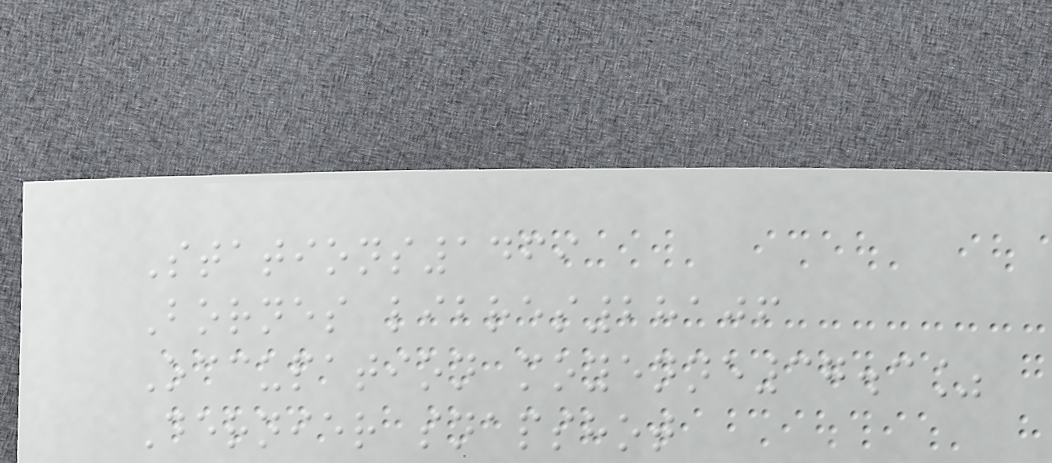Stations1469
Bornes libres28106
Occupation moyenne37.3%
Dernier snapshot
